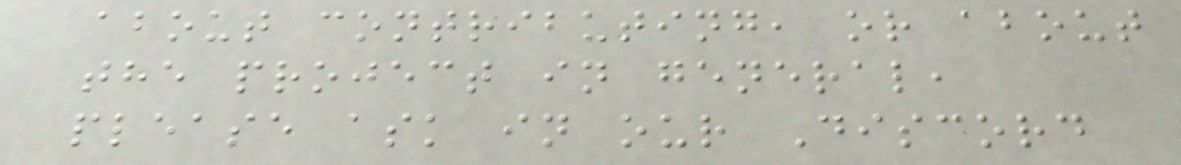about contributing, or about
the project in general,
please ask in our Discord
